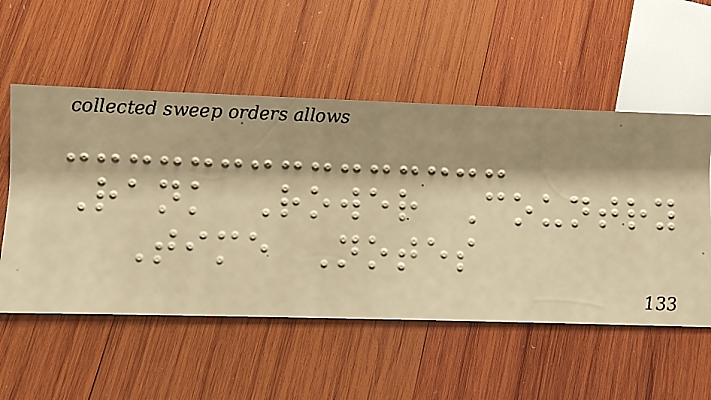Rank Rower Country
Time Notes
